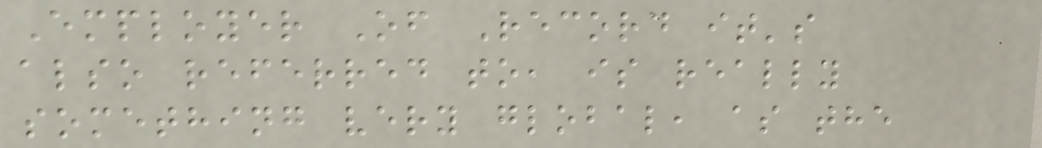Employer Of Record it's
also referred to, is really
something very global, as the
